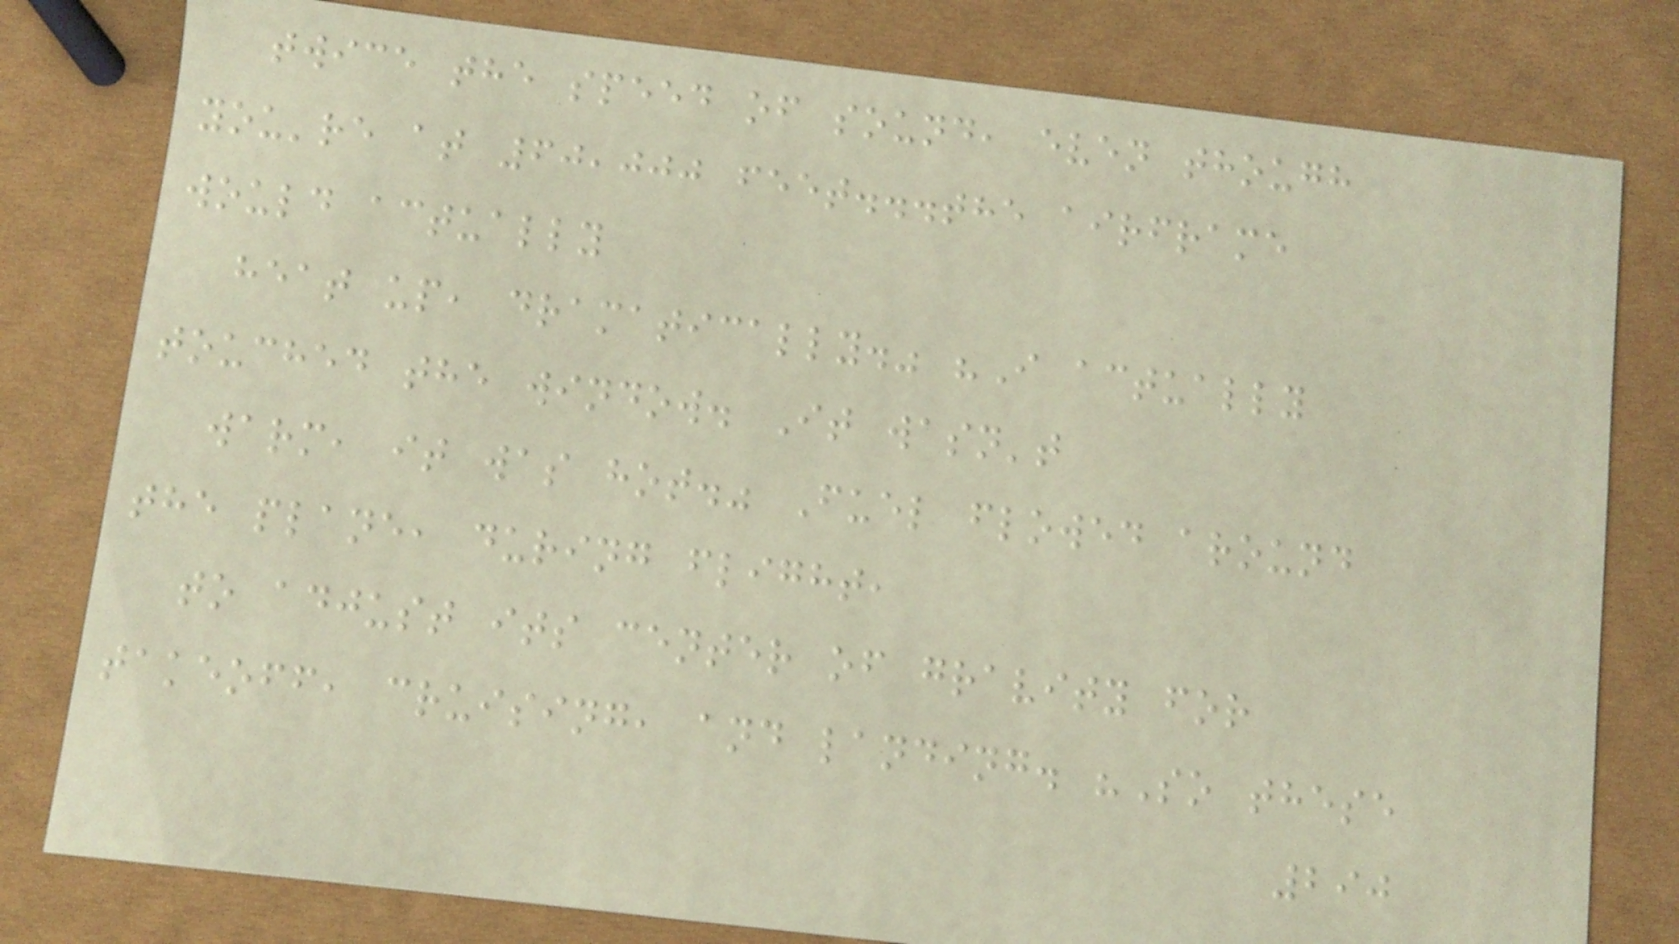twice the speed of sound, even though
you're at 60,000 feet...the airframe
would actually
heat up, dramatically." "I actually
touched the window. It wasn't
warm, it was hot." Fuel flowed around
the plane, during flight,
to adjust its center of gravity for
takeoff, cruising, and landing. "So these
290
